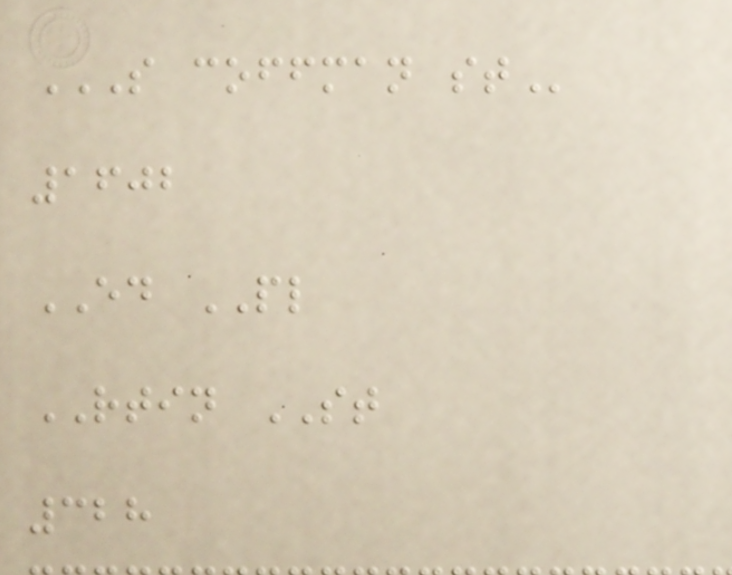S COFFMAN ST
1602
ED PL
RTIN ST
328
